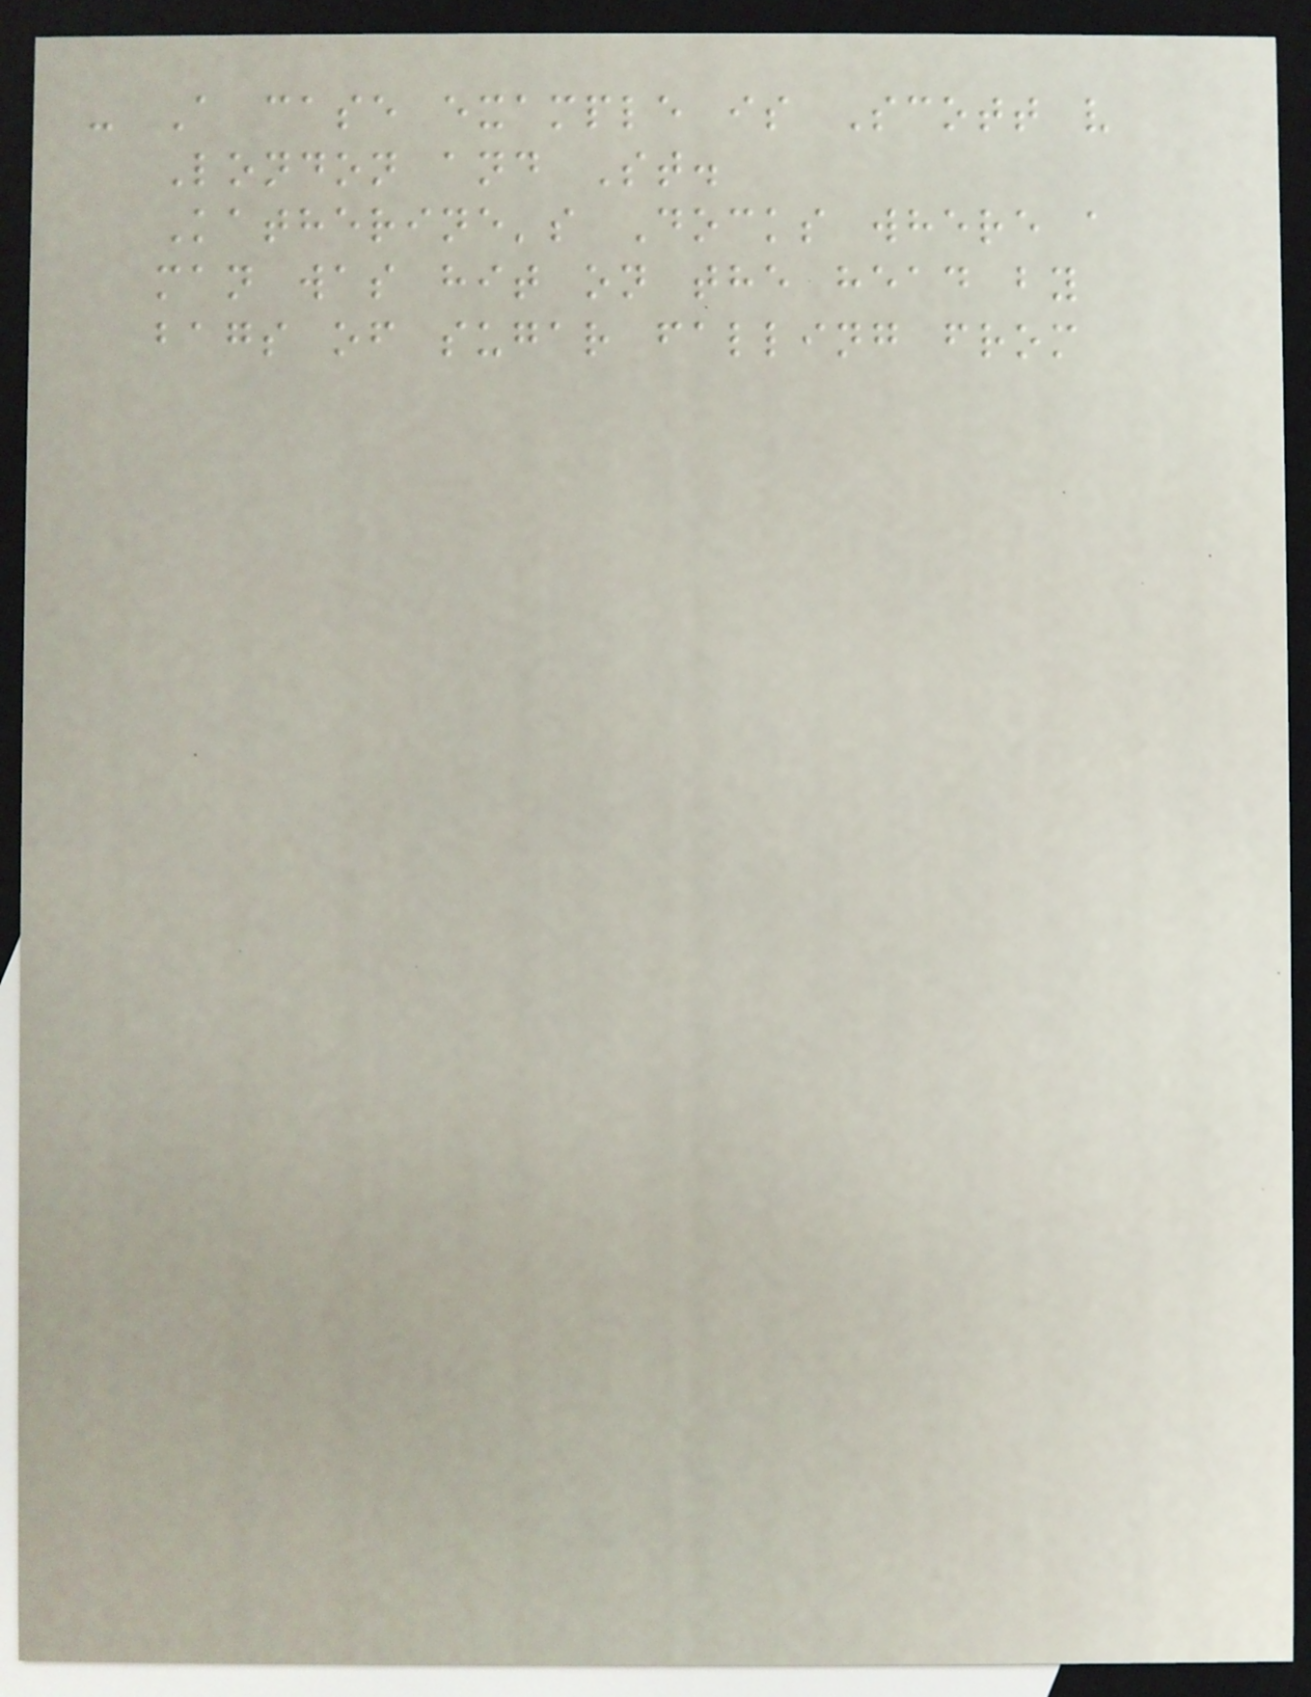- A case example is Scott v
London and St.
Katherine's Docks where a
man was hit on the head by
bags of sugar falling from
